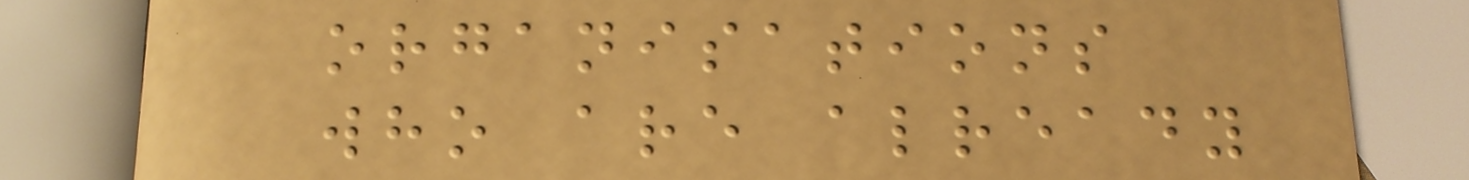organisations
who are already
